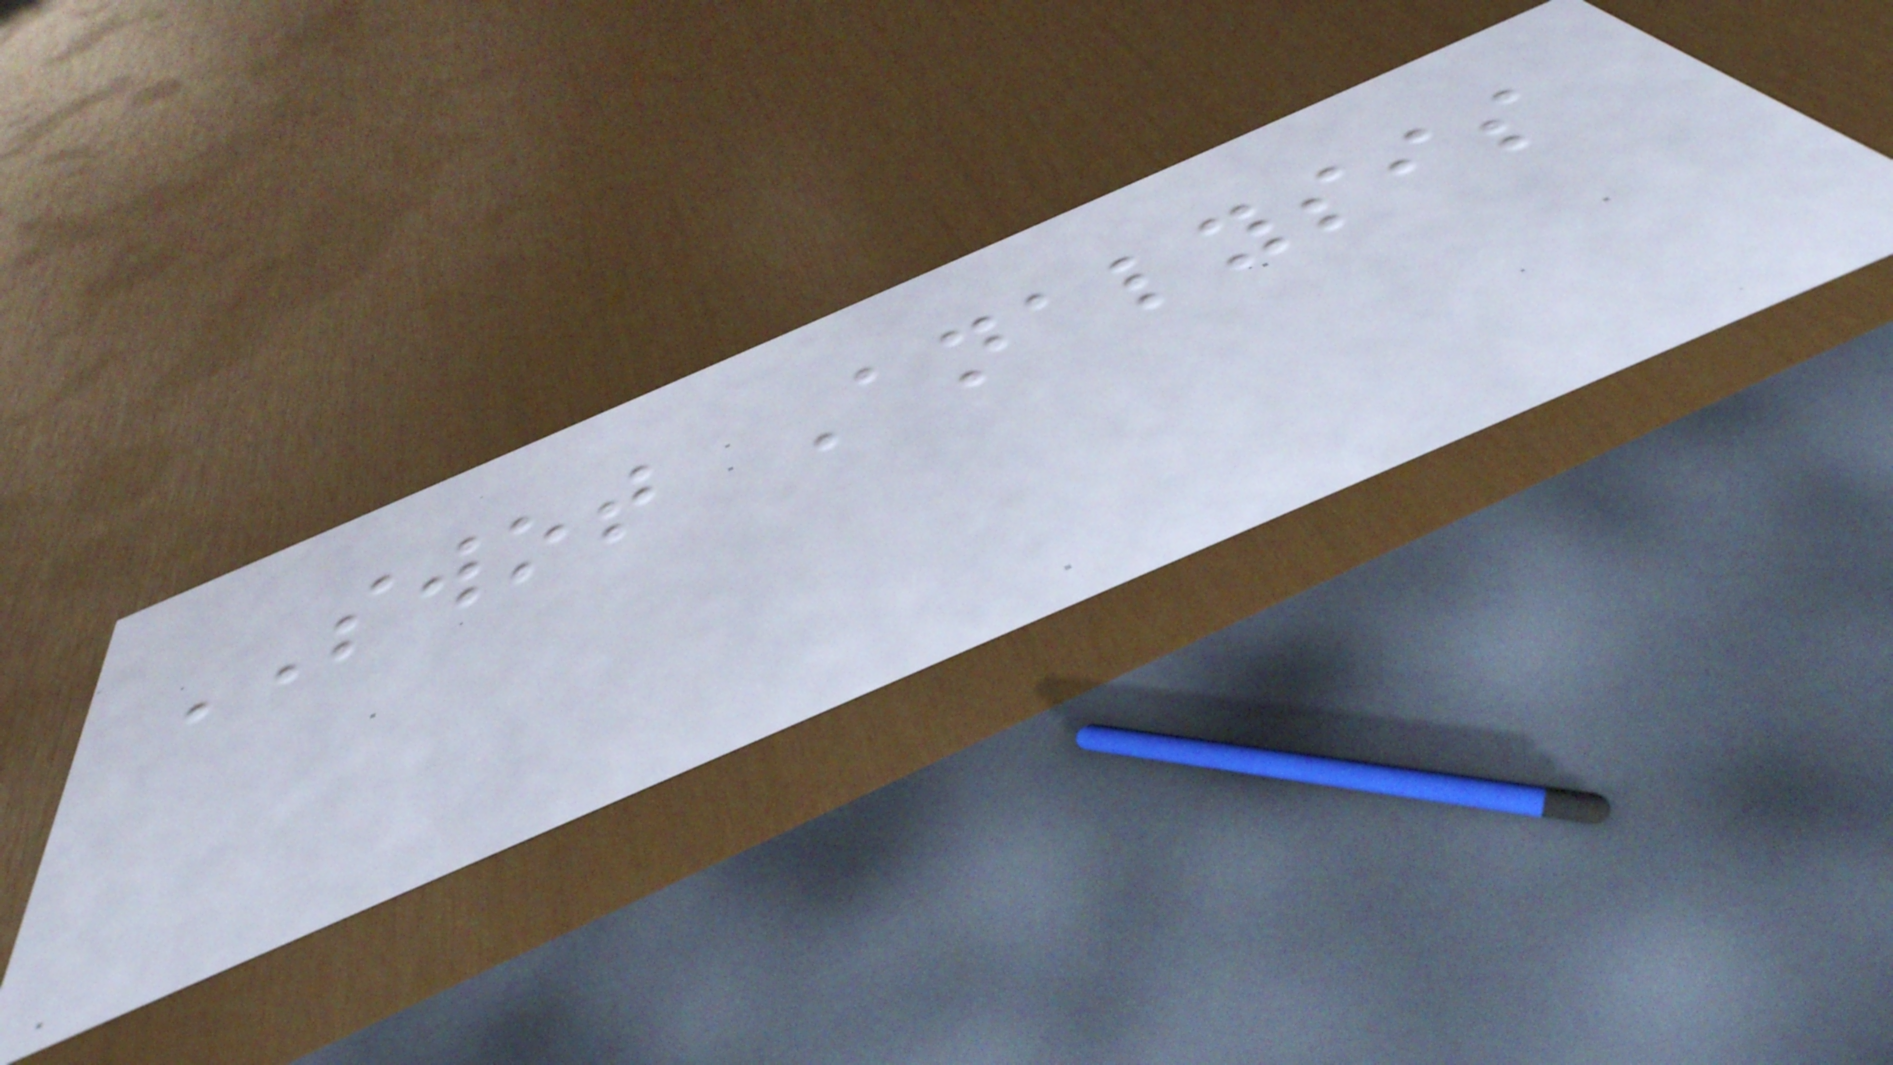SWOT Analysis
